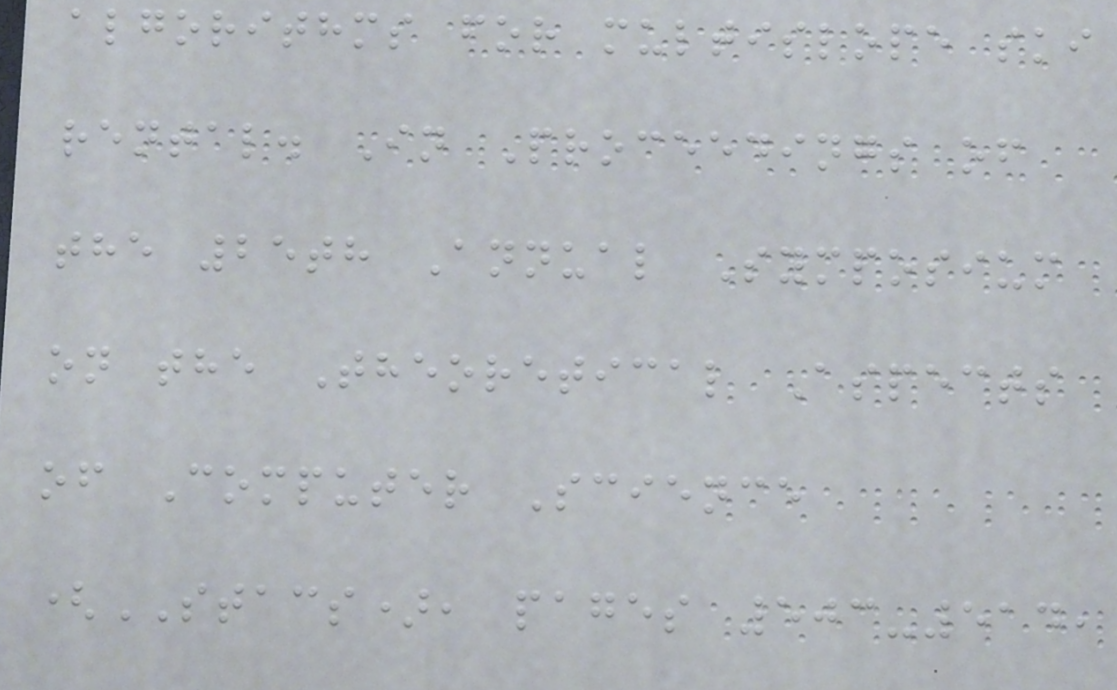algorithms for multislope ski
rental. In Proceedings of
the 25th Annual Symposium
on the Theoretical Aspects
of Computer Science
(STACS), pages 503-514,
